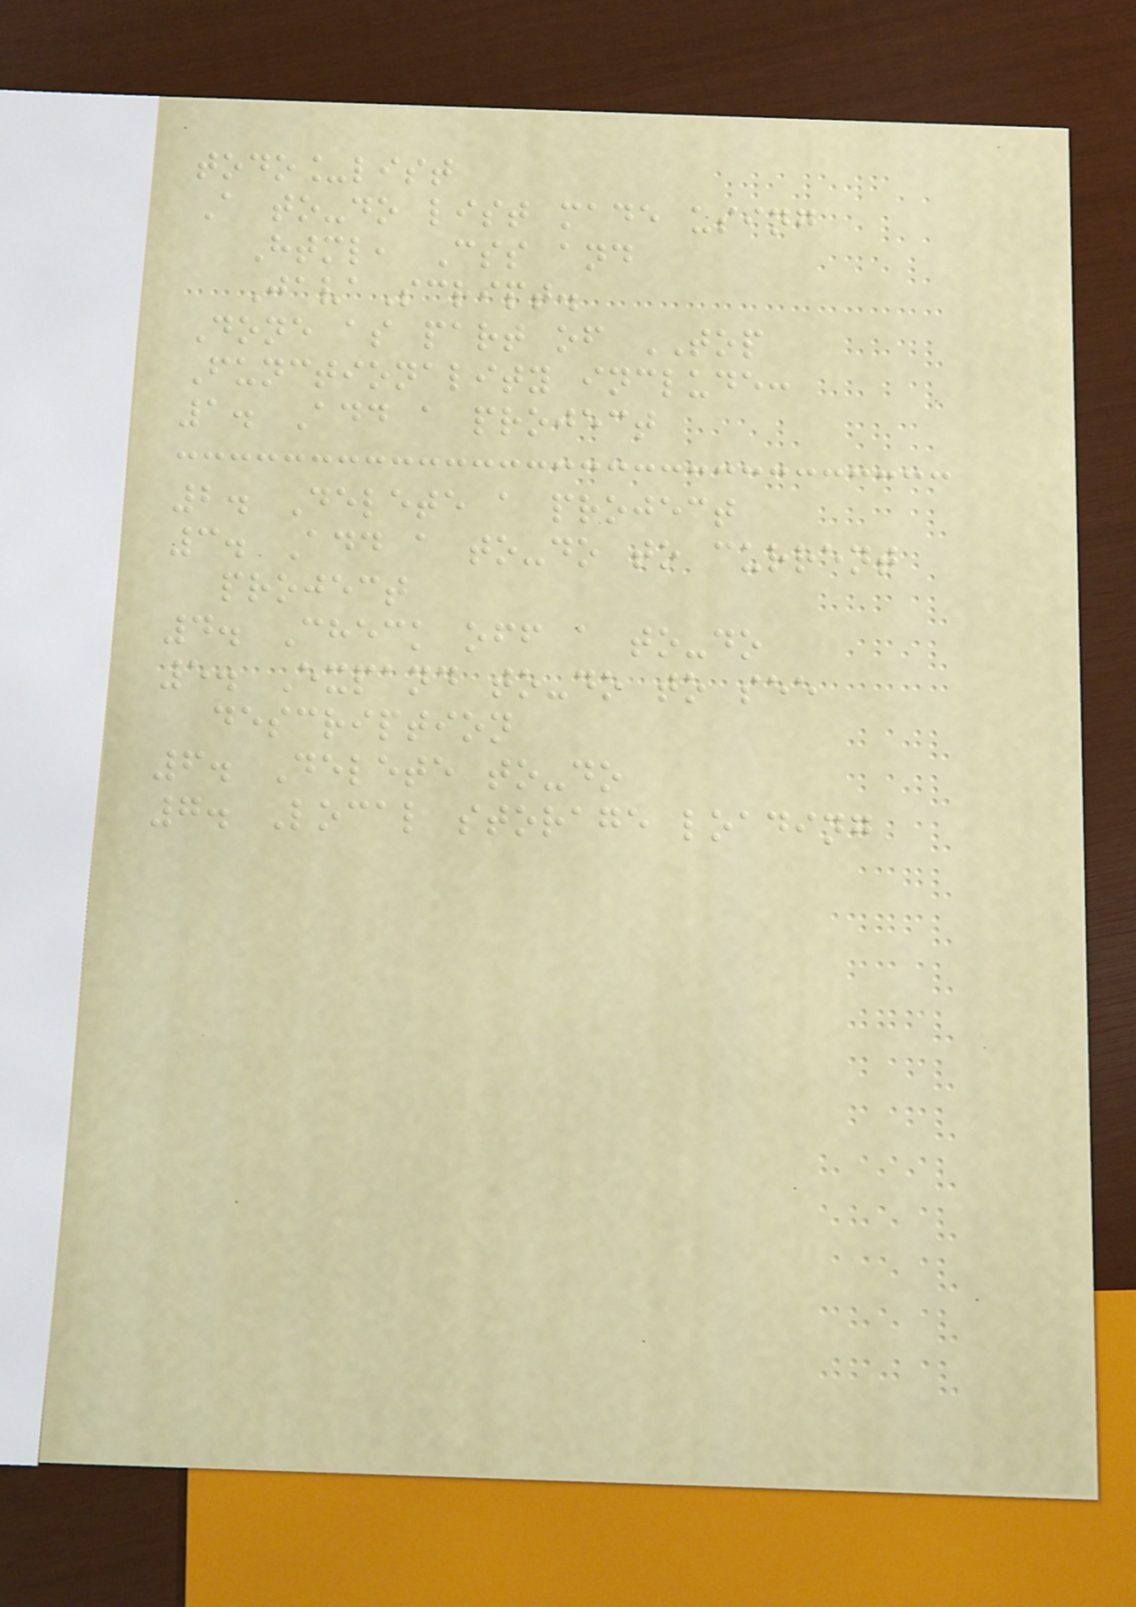todo_list
A to-do list made using
Html, Css and
JavaScript.
Done as part of TOP
Functionality include:
1. Add a project
2. Delete a project
3. Add a to-do to current
project
4. Check off a to-do
5. Expand to-do to see
description
6. Delete to-do
7. Local storage loading
